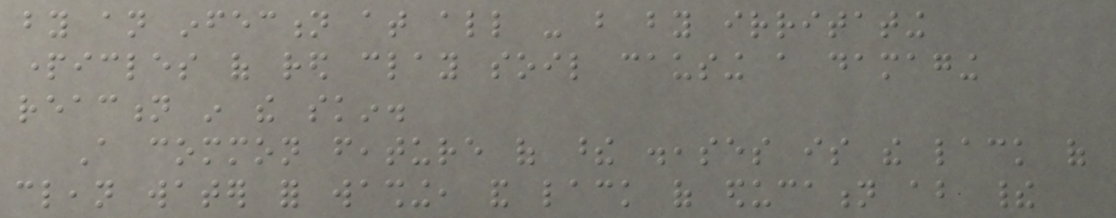by an infection at all - but by irritating
particles of red clay soil causing a damaging
reaction in the skin.
A common feature of these diseases is the lack of
clean water for washing, and lack of education about their
